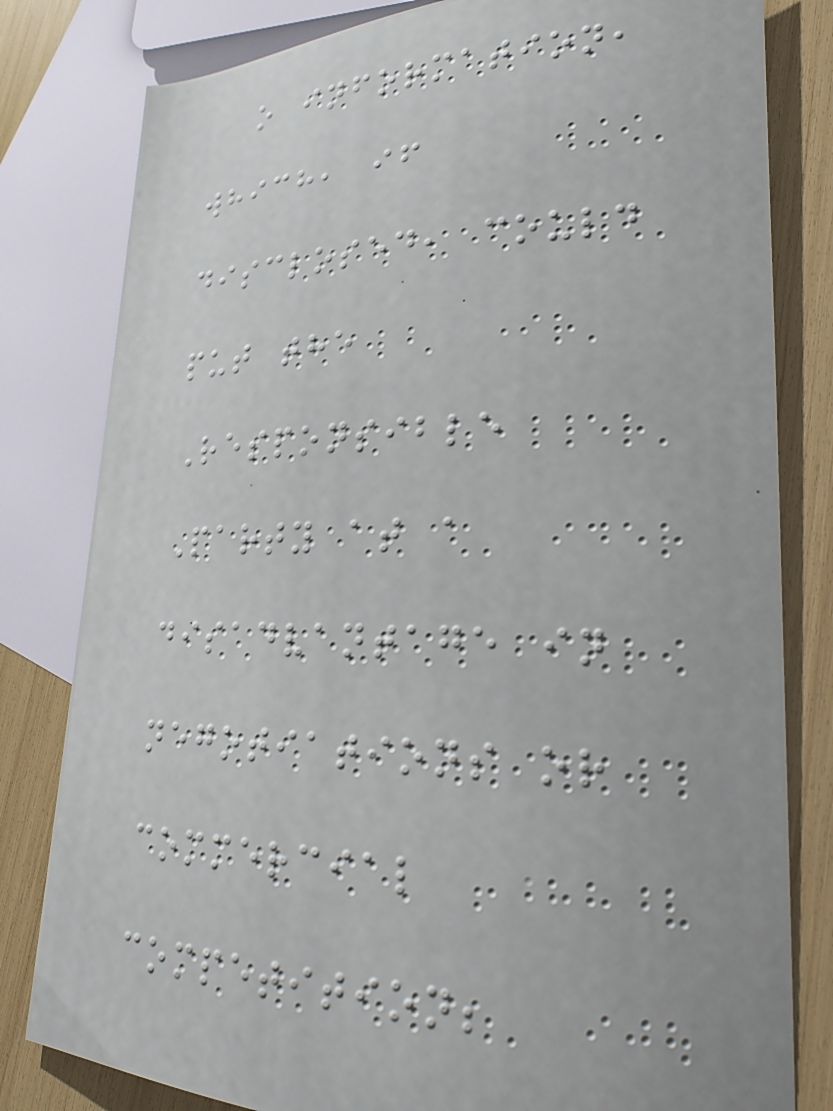o information,
which, if
disclosed, could
put the
Responsible
Party at a
disadvantage in
negotiations or
commercial
competition;
